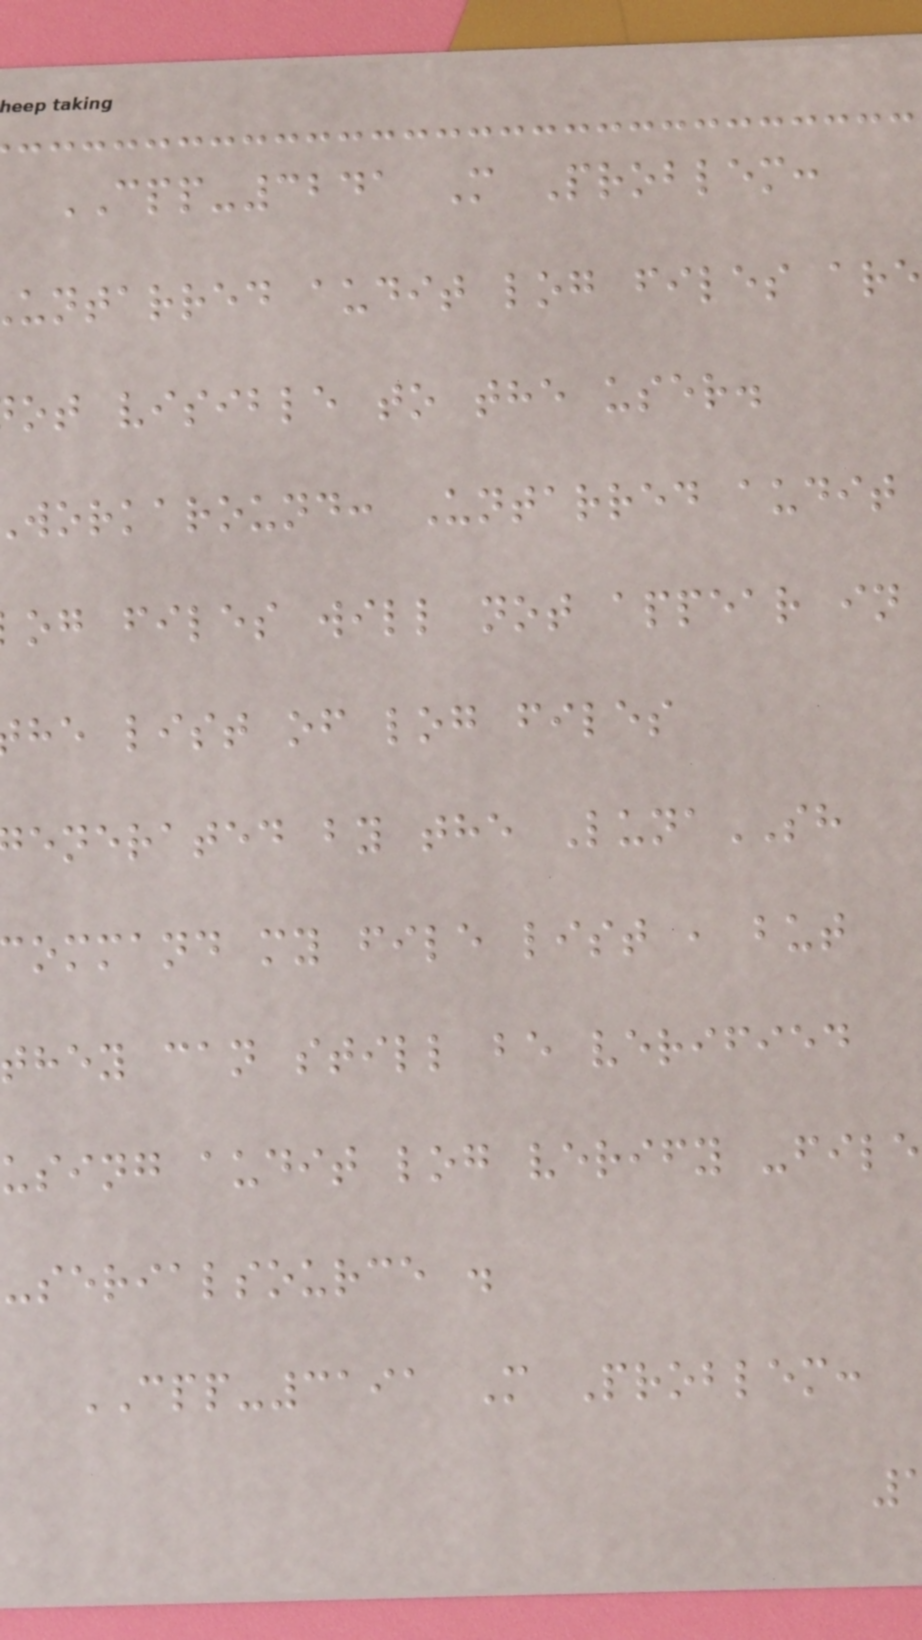CPP-3241 M Problem:
untarred audit log files are
ot visible to the user.
workaround: Untarred audit
og files will not appear in
he list of log files
enerated by the LunaSH
ommand my file list , but
they can still be verified
using audit log verify -file
-serialsource .
CPP-3191 M Problem:
